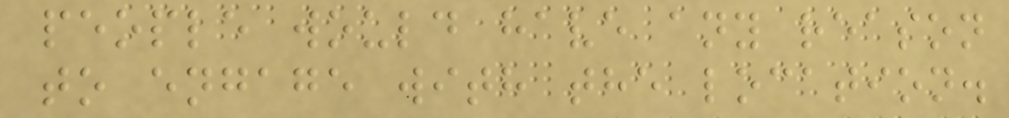people would have any reason
to engage with the location.
